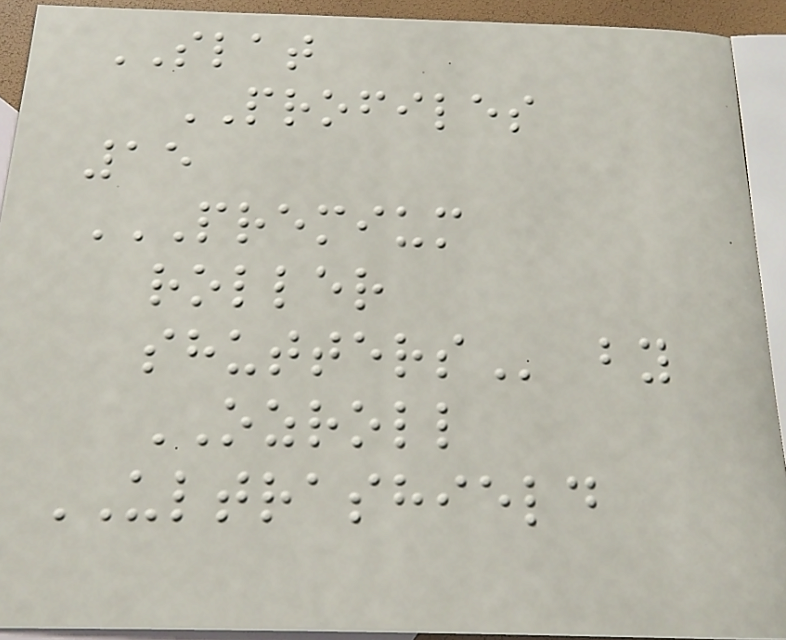SLAT
PROFILES
15
PREMIUM
ROLLER
SHUTTERS by
OZROLL
ULTRASHIELD
